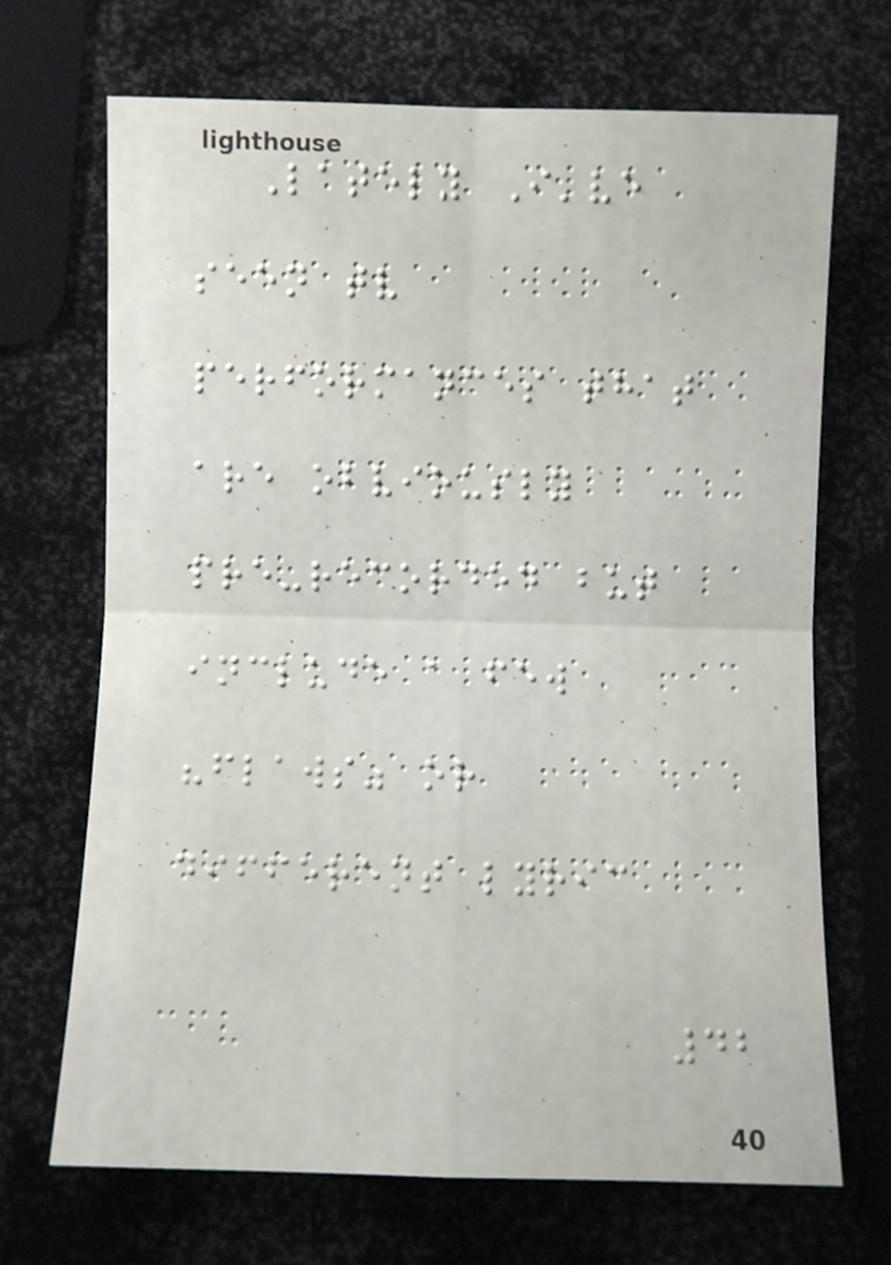Lately I've
seen tv
performances that
are obviously
pre-recorded but
include a few
"flaws" or
different lyric
42
